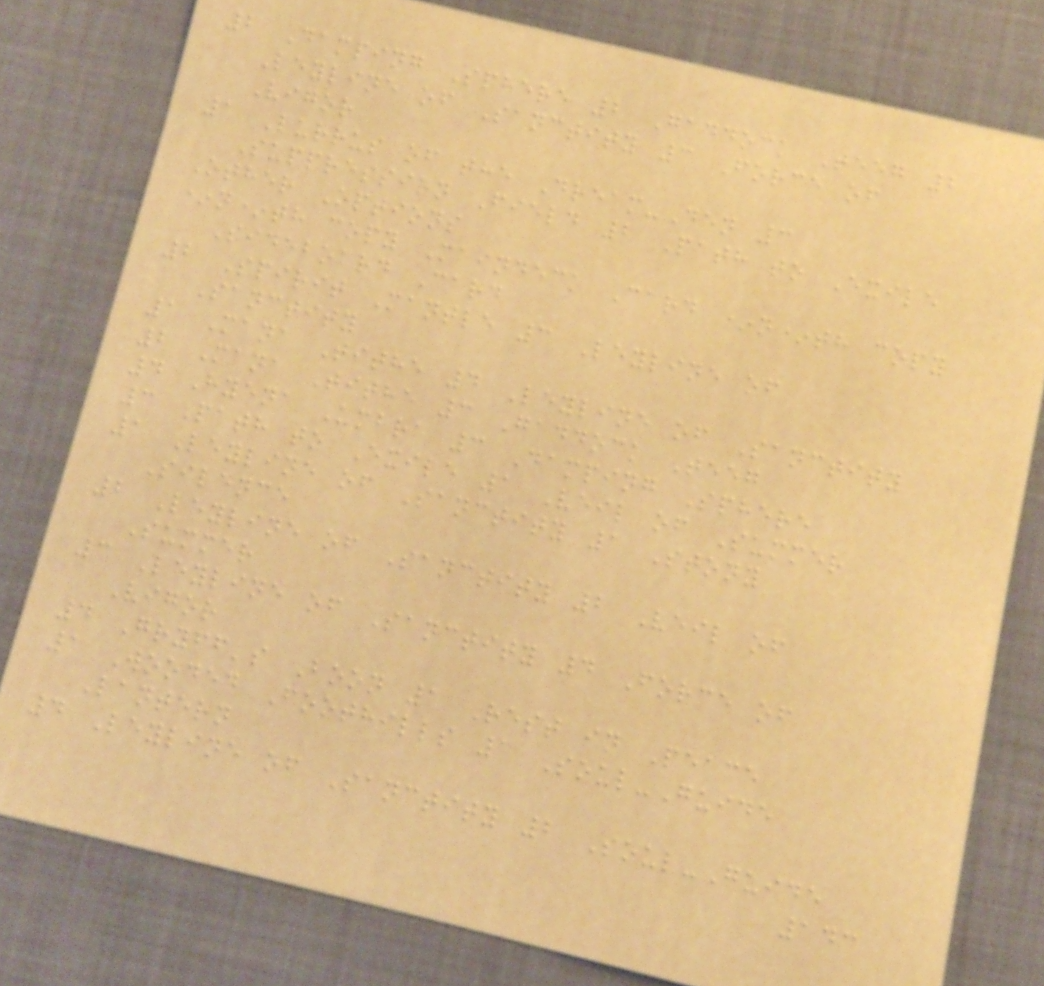2 Damping Sphere 2 Gaddock Teeg 2
Leyline of Sanctity 3 Force of
Vigor
1 Lurrus of the Dream-Den 3
Suppression Field 2 Path to Exile
Other Options
*n*th copy Maindeck Card *n*th copy
Sideboard Card
2 Spirit Mantle 3 Leyline of
Sanctity
1 Mana Tithe 4 Leyline of Sanctity
2 Mana Tithe 3 Gaddock Teeg
4 Hyena Umbra 3 Damping Sphere
3 Path to Exile 1 Veil of Summer
1 Leyline of Sanctity 1 Stony
Silence
2 Leyline of Sanctity 2 Veil of
Summer
3 Leyline of Sanctity 4 Force of
Vigor
4 Gryff's Boon 1 Rest in Peace
1 Wooded Foothills 1 Soul-Guide
Lantern
4 Leyline of Sanctity 2 Soul-Guide
143
